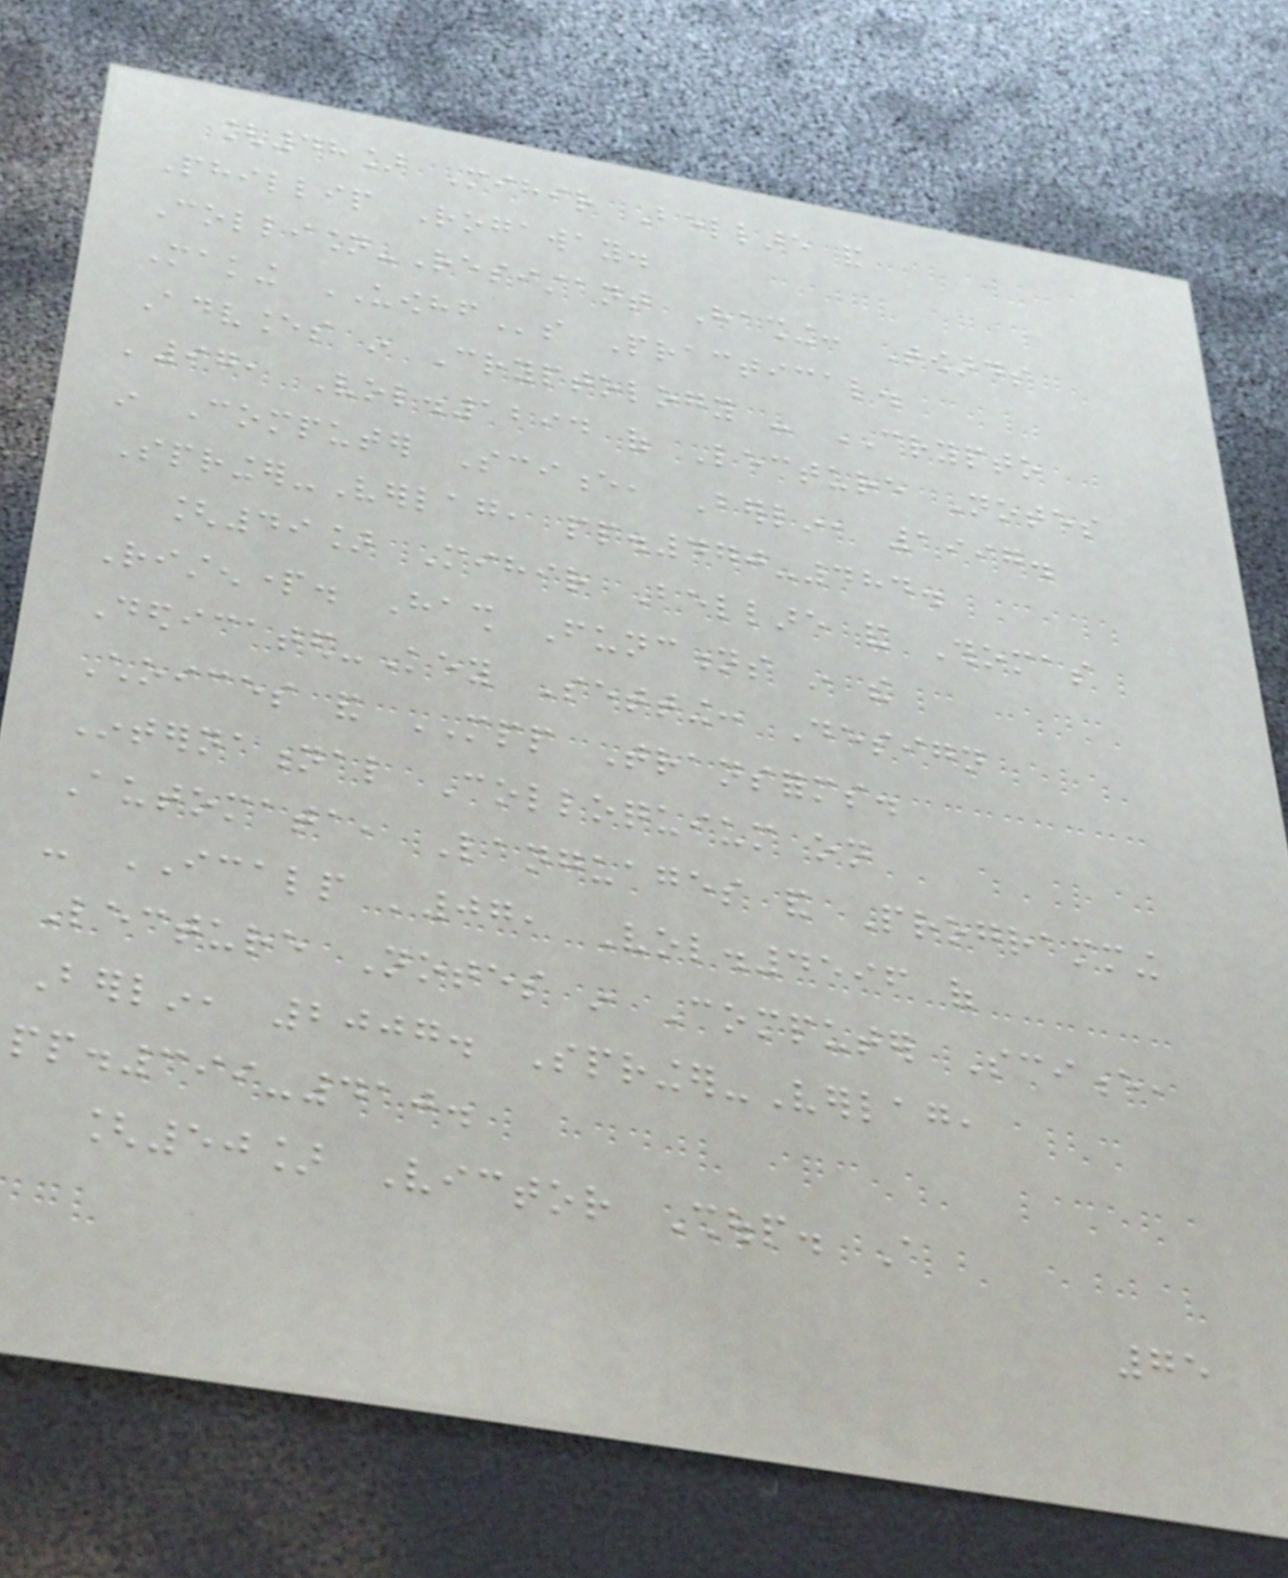[48] Mihir Bellare and
Phillip Rogaway.
Collision-Resistant Hashing: Towards
Making UOWHFs Practical.
Advances in Cryptology - CRYPTO
'97, Vol.1294 of Lecture Notes
in Computer Science, Berlin, 1997.
Springer-Verlag, pp.470-484.
[49] Mihir Bellare and Thomas
Ristenpart. Hash Functions in the
Dedicated-Key Setting: Design
Choices and MPP Transforms.
International Colloquium on
Automata, Languages and Programming
- ICALP '07, Vol.4596 of
Lecture Notes in Computer Science,
Berlin, 2007. Springer-Verlag,
pp.399-410.
[50] Victor Shoup. A
75
